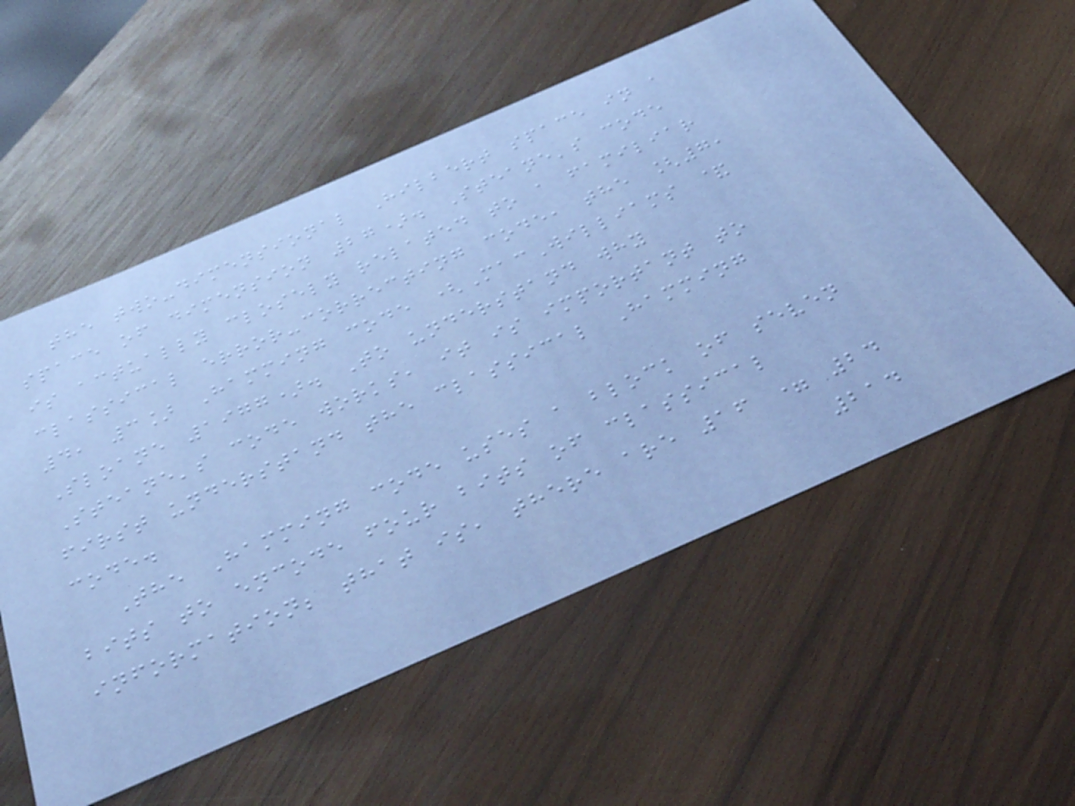the two-dimensional Hilbert space in a
space of dimension 27). Steane's code
is actually closely related to a familiar
classical error-correcting code, the [7,
4, 3] Hamming code (MacWilliams &
Sloane 1977). To understand why
Steane's code works, it is important to
first understand the classical Hamming
code.
The Hamming code uses a block of seven
bits to encode four bits of classical
information; that is, there are 16 = 24
214
